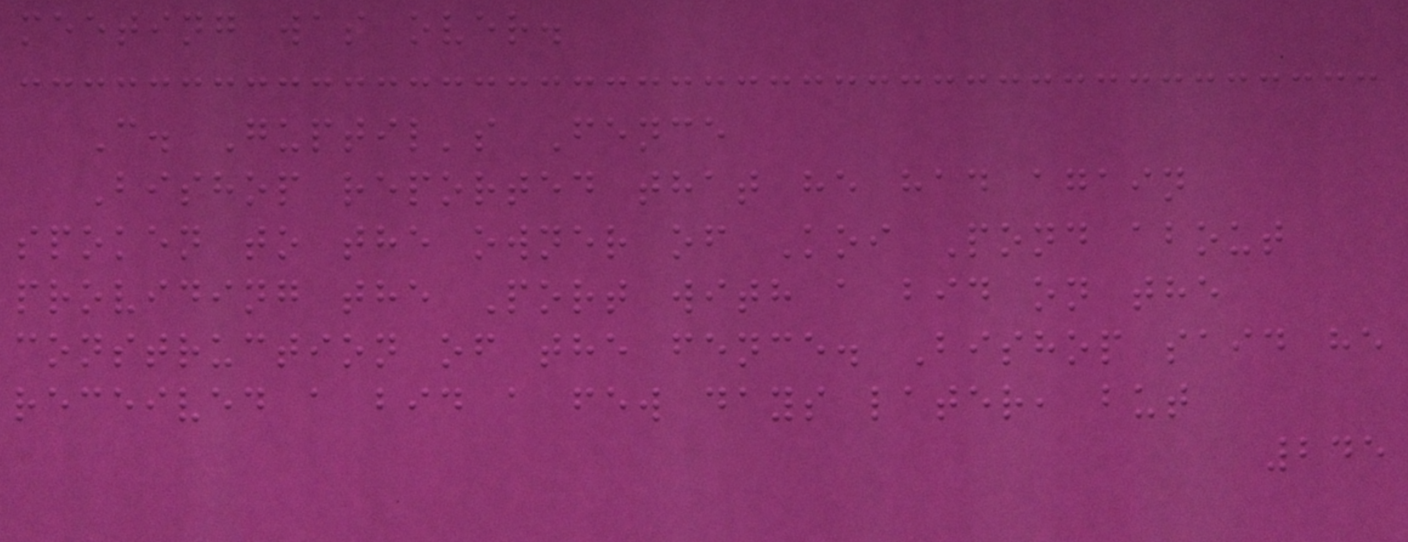meeting was over.
C. Guptil's Fence
Bishop reported that he had again
spoken to the owner of Koi Pond about
providing the Port with a bid on the
construction of the fence. Bishop said he
received a bid a few days later, but
245
